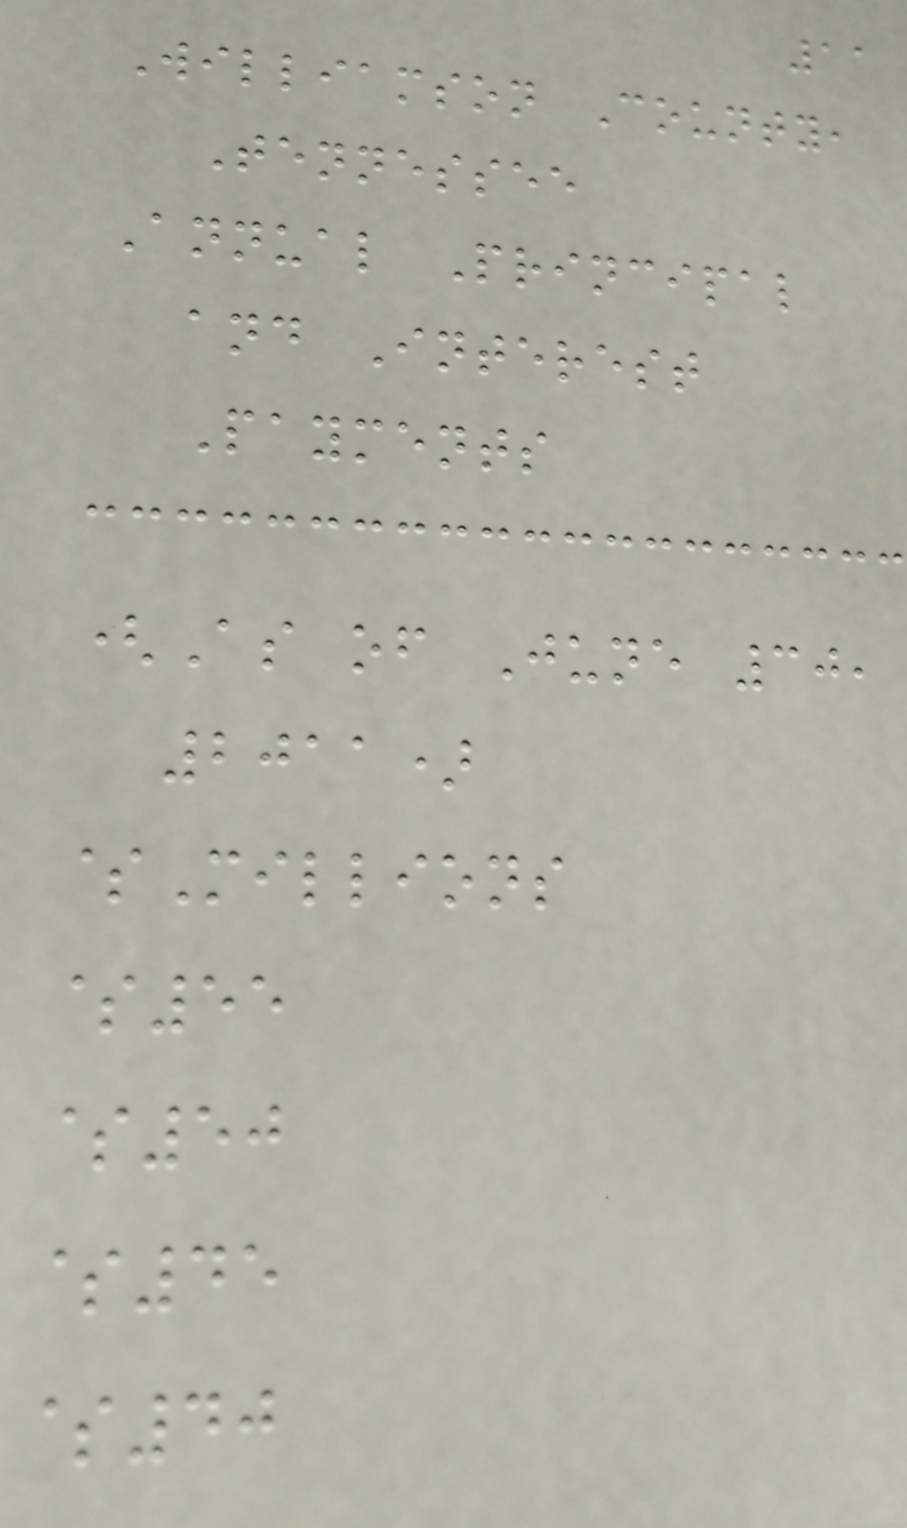11
Williamson County,
Tennessee
Annual Principal
and Interest
Payments
(As of June 30,
2011)
$Millions
$55
$50
$45
$40
